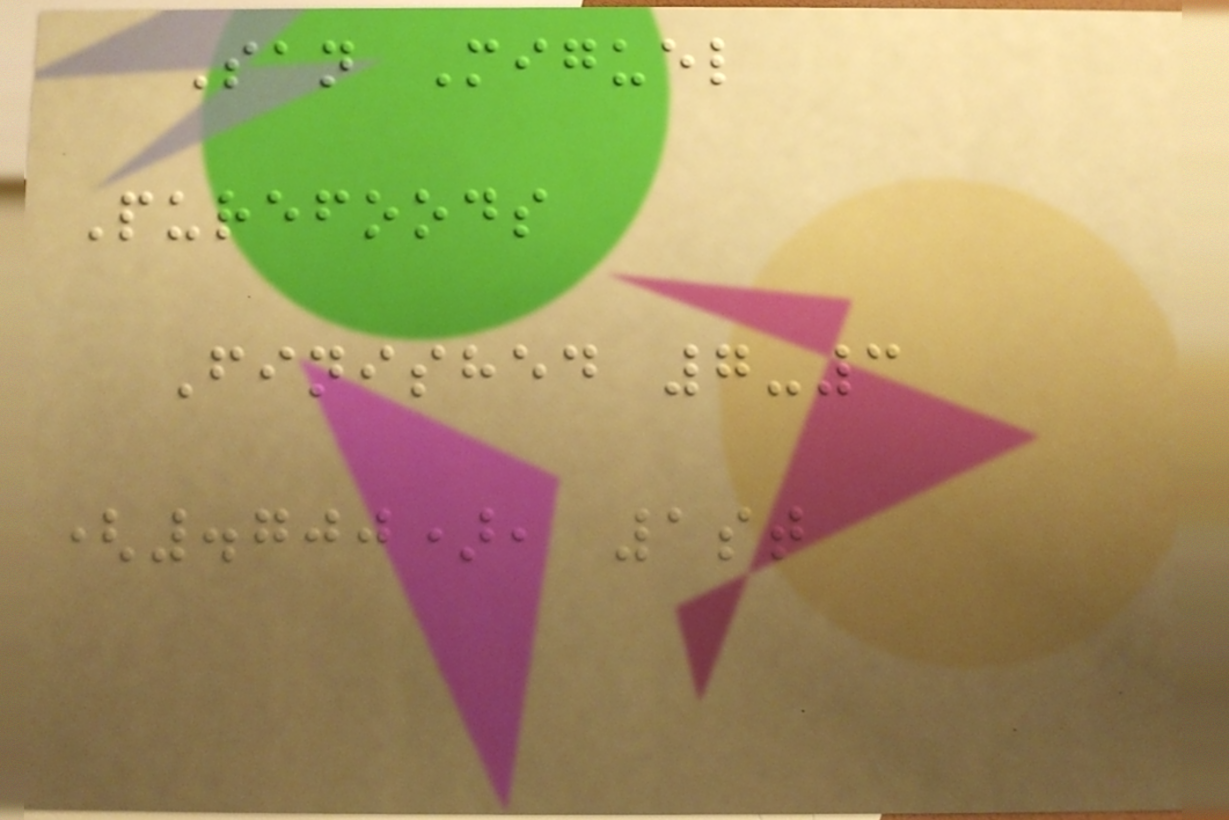San Miguel
Purefoods
Finished 7-3
(.700), 1st
